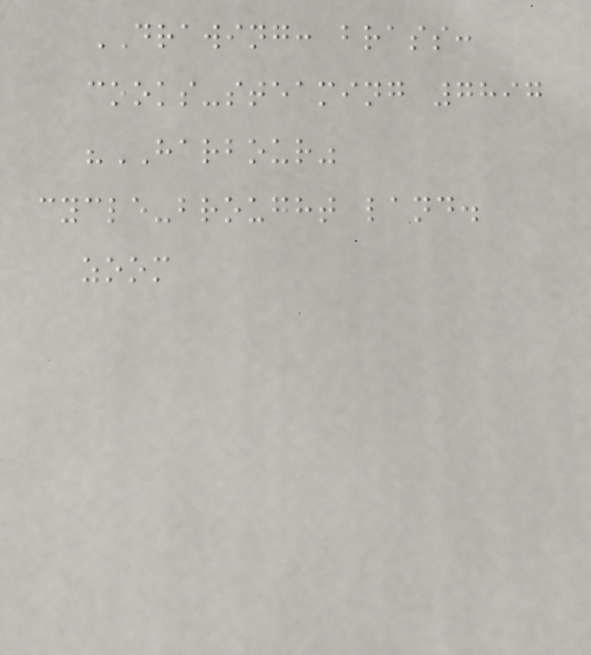DRAWING: brass:
cooks-steaming 7897
"HARBOUR"
cycle-brought land.
zoom
